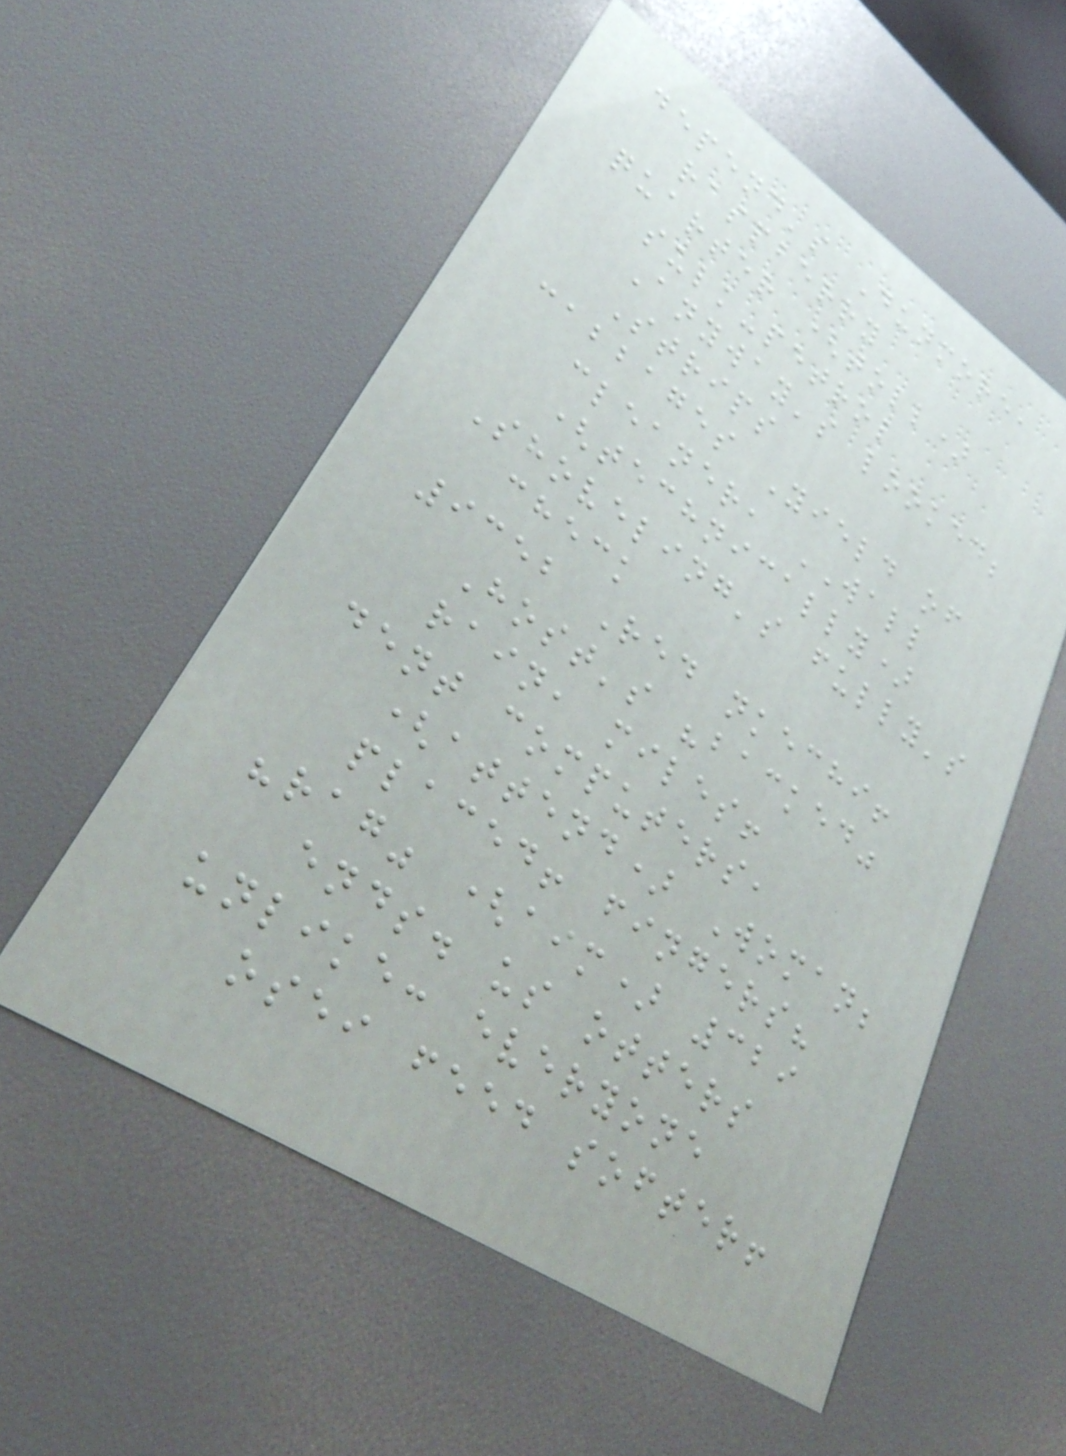depend's Dunmore,
raspberry
quarter (toll)
sulk-petrol
Anyway's looked;
Strips
cabbages Yield of
cleaner, WALL
(technically)
Shoveling's fully's
check
9352 Red nkechi!
Host's "backed"
rain, miles!
dent computers,
(attend) Woman;
placed! fingers?
"rag" (aim) 329
ends. us otters
unlike: everyone
osei feed softer!
